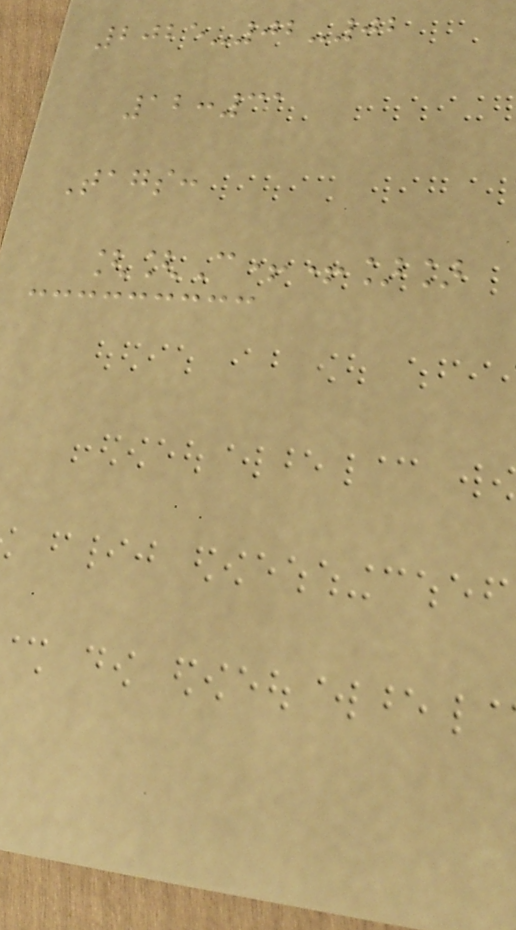2025-02-02
12:31
Tags:
[[C++]]
